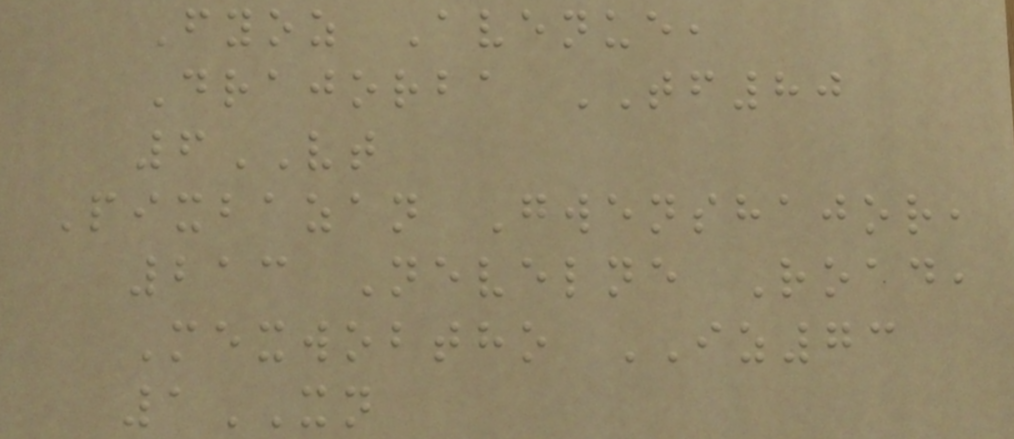Fyoz Avenue,
Drajorba TF80
6VT
Pixbazan Gwenshajor,
213 Nevelne Road,
Mexwobtho IZ73
1XN
